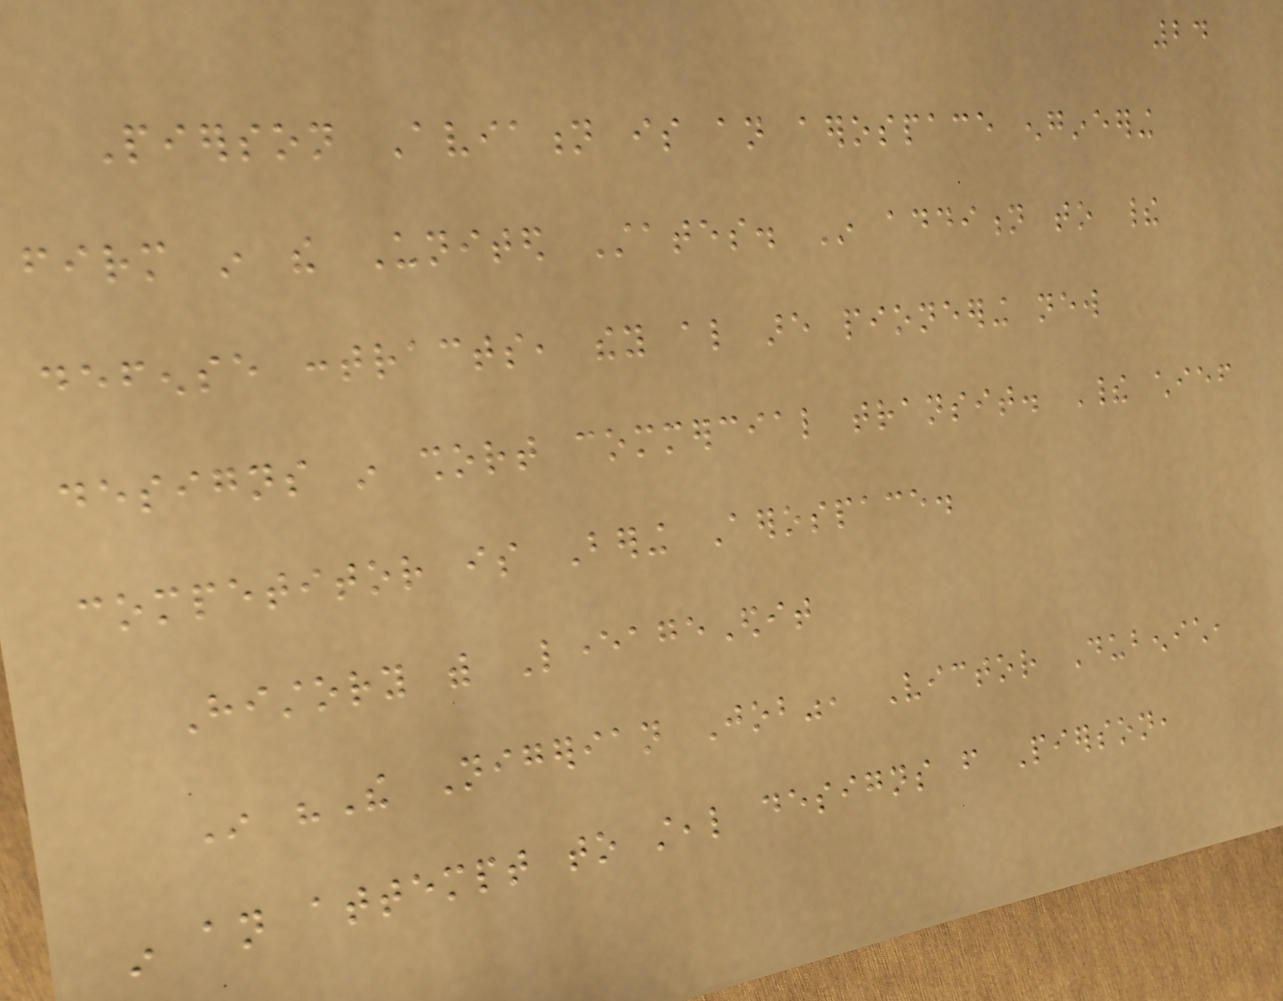24
Pierson Aviation is an aerospace engineering
firm in the United States. In addition to their
defense contracts, they also are pioneering new
designs in short commercial transit. Their chief
competitor is Bering Aerospace.
History with LeverageEdit
In "The Nigerian Job", Victor Dubenich,
in an attempt to steal designs from Pierson,
